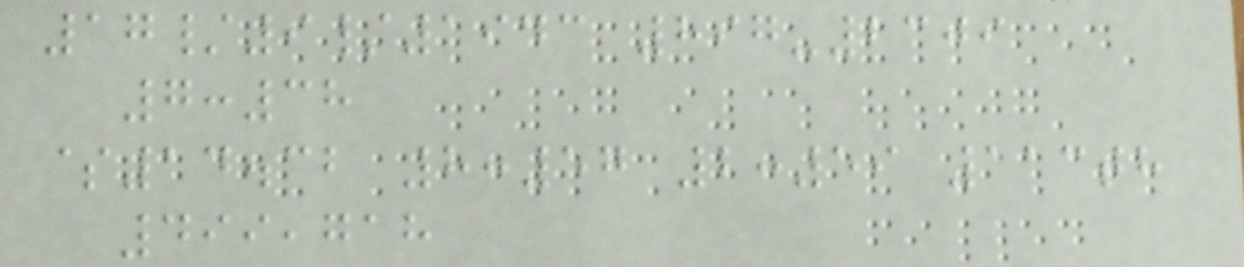17/9/1943 897-2309
7:38
$14.32 8:57 2:59 113th
499,718
